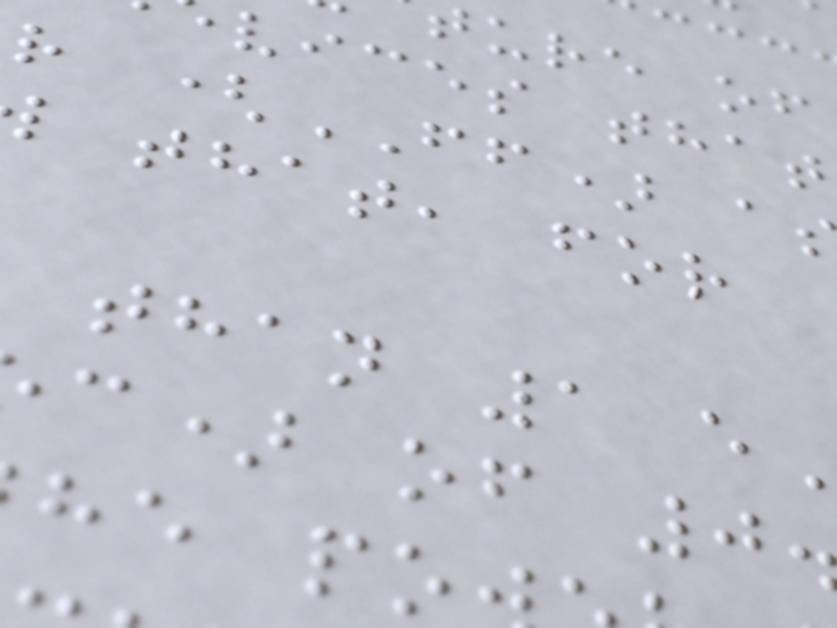vices that
r (FF) a
c) of 0
